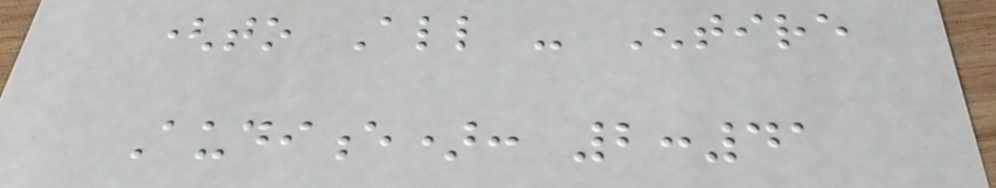(to All - Entire
Audience): 2:41
